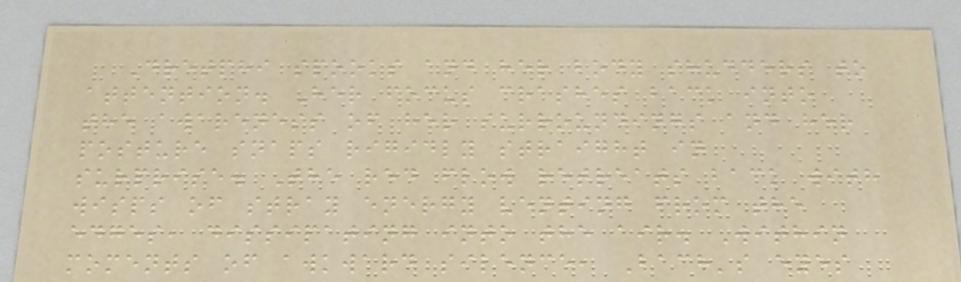Dretphi spooks and her body shudders to
attention. Her focus crashes back into
the awareness of her surroundings and her
posture snaps rigidly straight in
surprise. The red flow retreats back with
wisps of stray energy venting from the
edges, dissipating into the air. Within
moments of awkward silence, Bach's eyes
